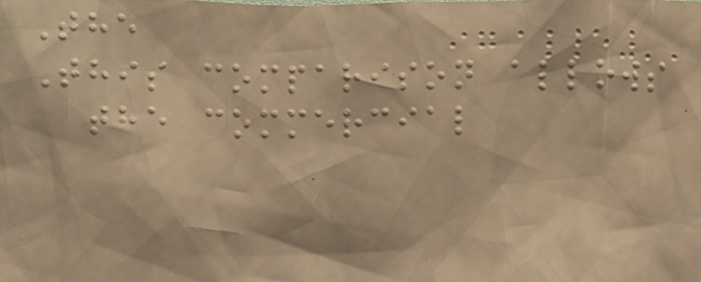The
This comparison allows
the commercial
